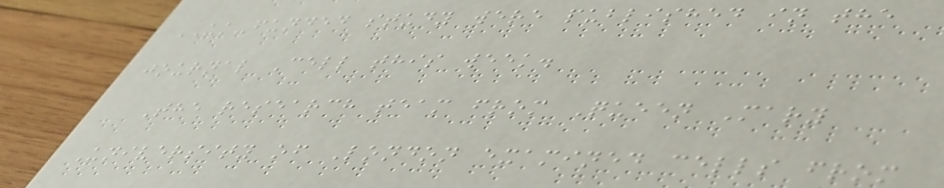UK-funded study were published in the
journal Cell this week.
The research team from Queen Mary
University of London examined cells from
